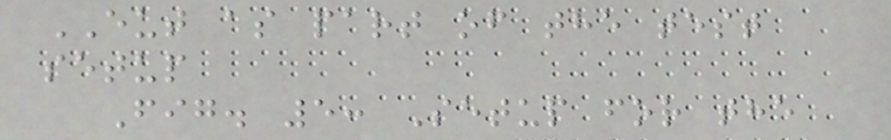EUT as part of the test
setup
Fig. 5: Setup for the
